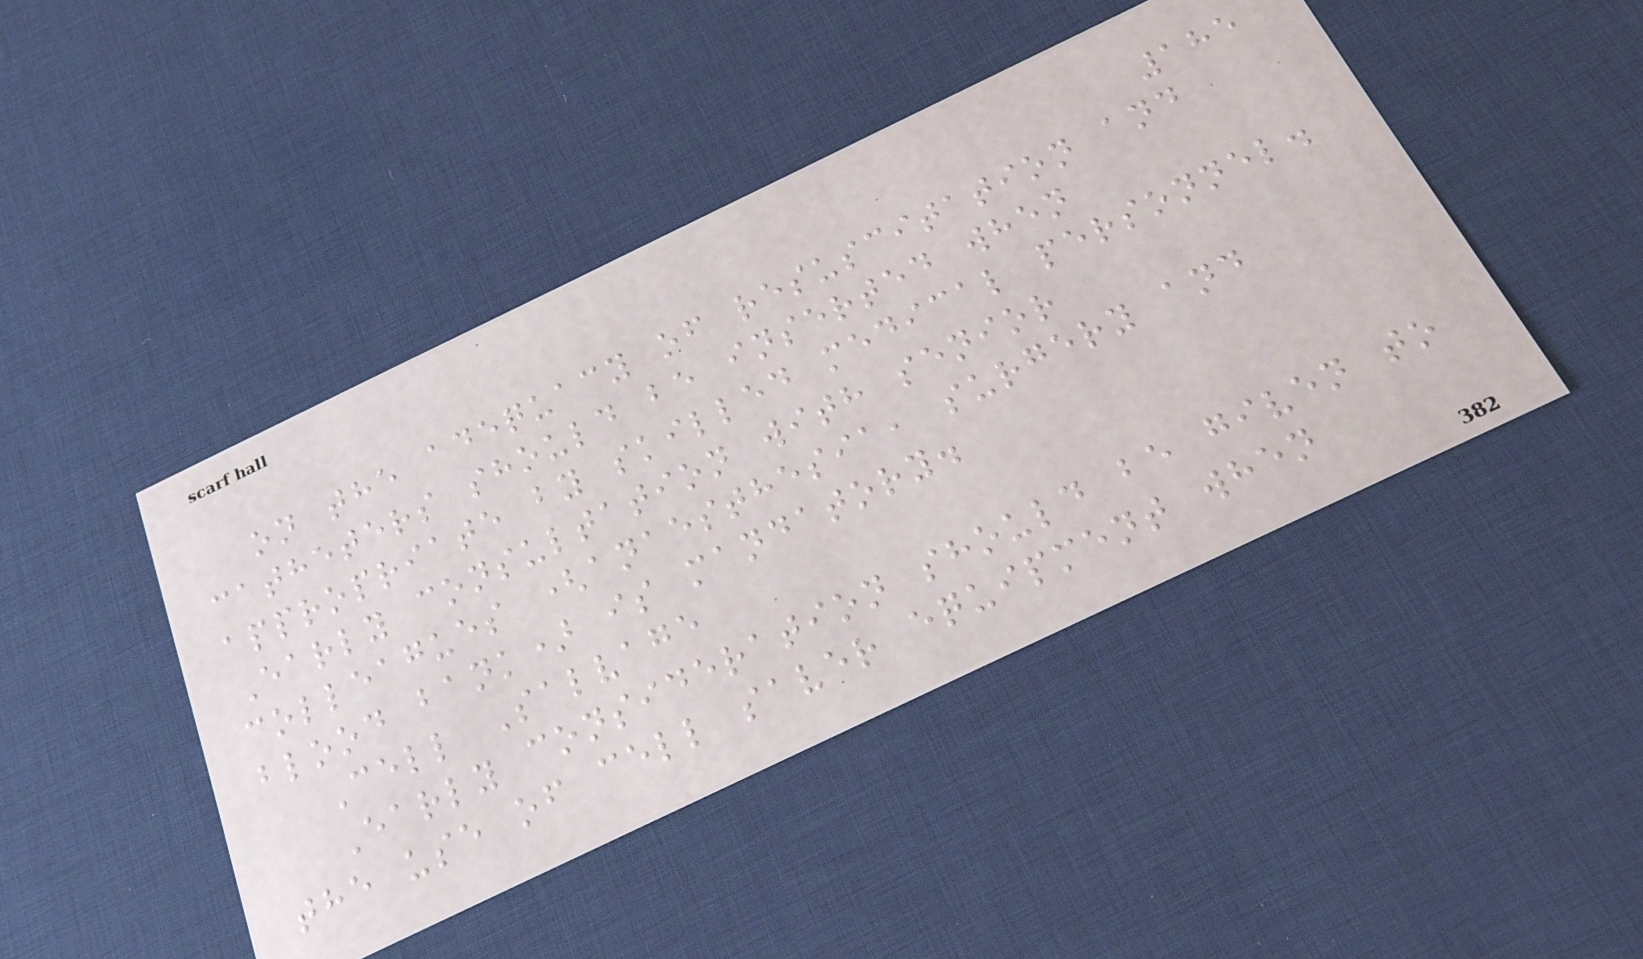185
on the adequacy of resuscitation and
catheters should be inserted when
appropriate by skilled medical personnel.
Early consultation with senior
colleagues (anaesthesia, surgery and
blood bank) is mandatory.
Cell Salvage
Early consideration should be given to
the use of cell saver equipment when
